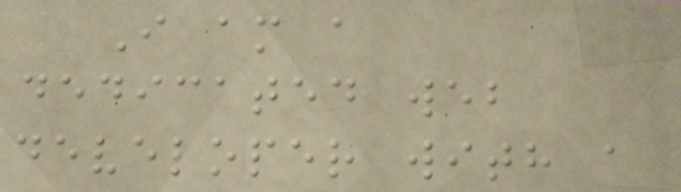I am a
dedicated web
developer with a
